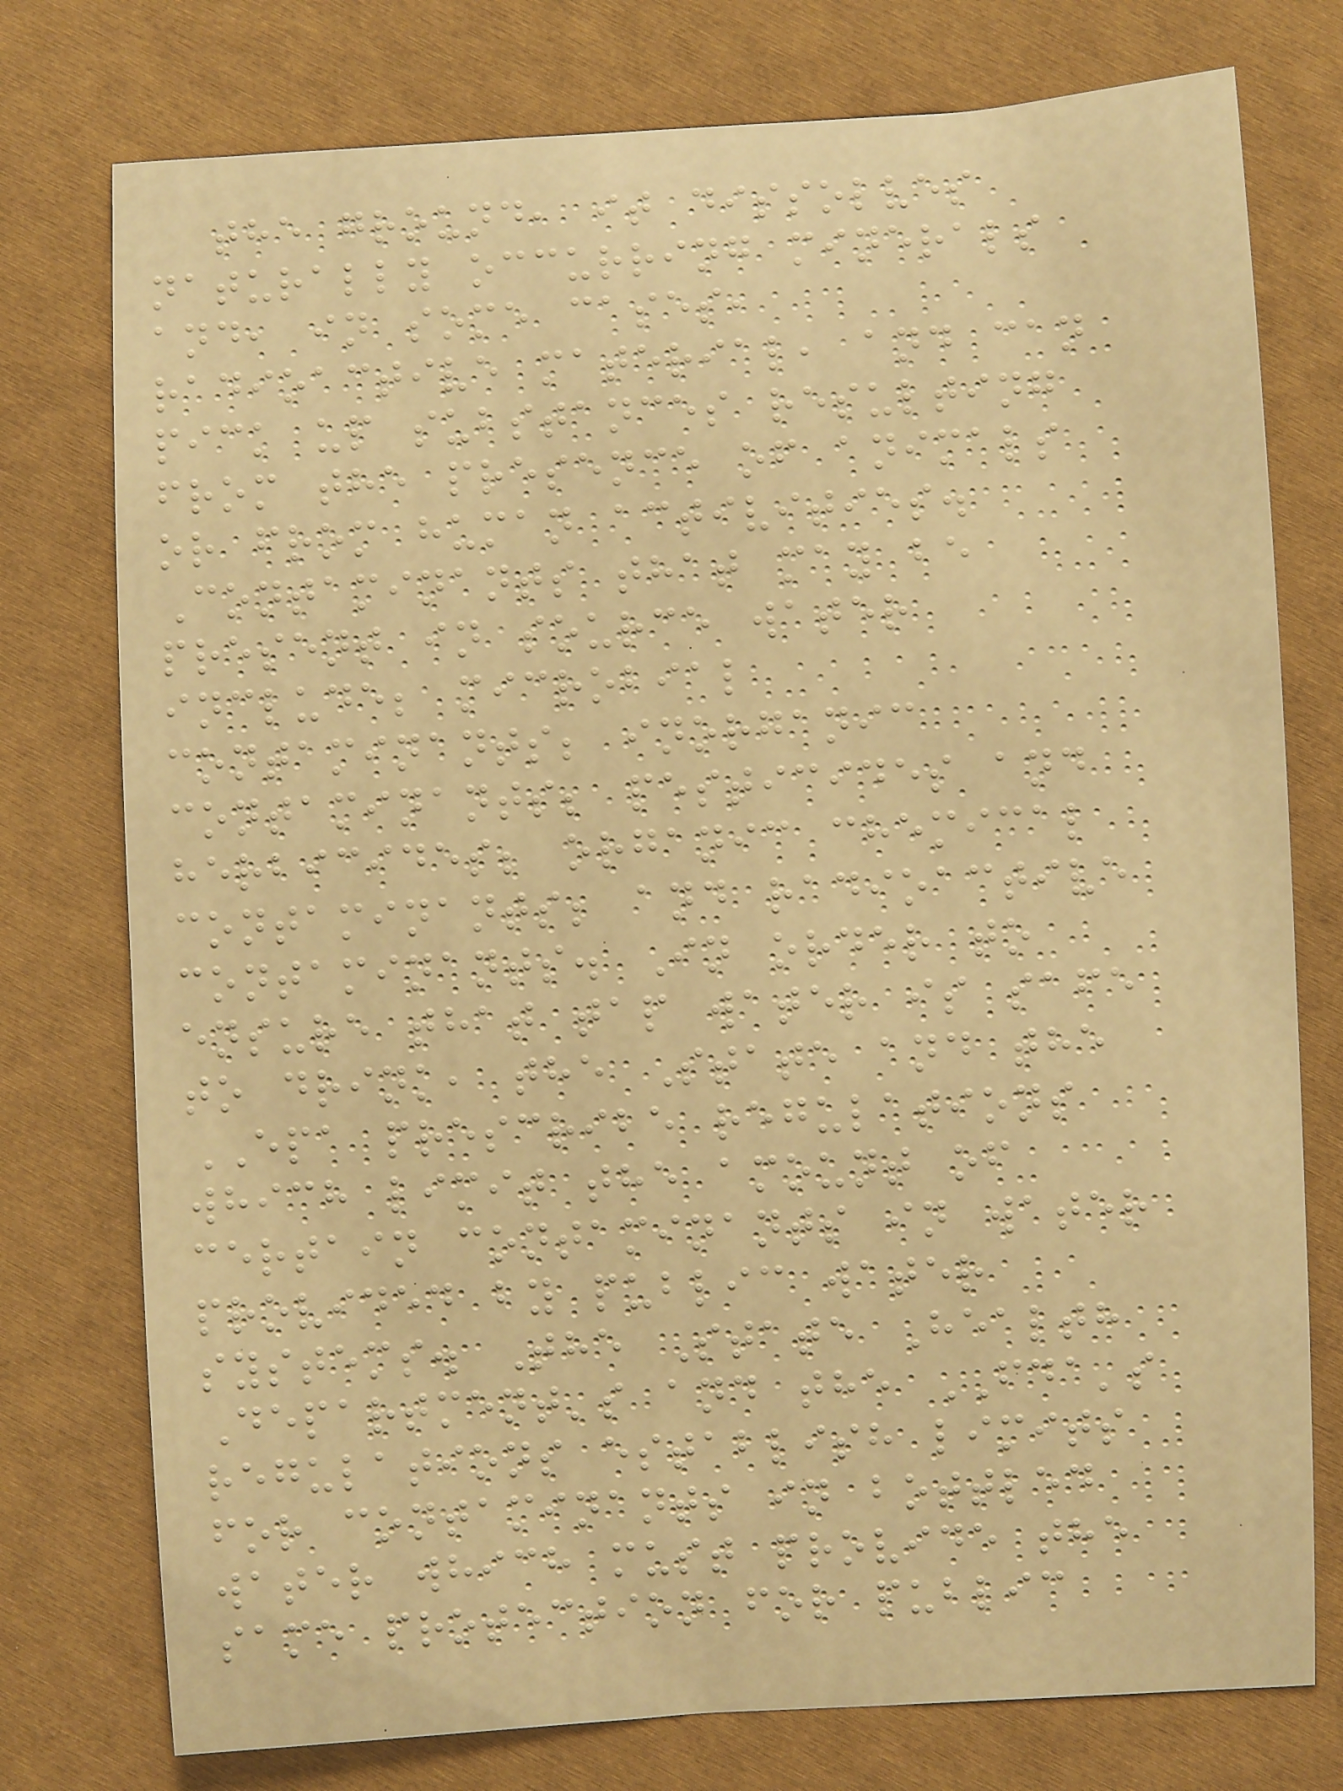the ground, it dissolves
naturally occurring minerals
and, in some cases,
radioactive material, and can
pick up substances resulting
from the presence of animals
or from human activities.
Contaminants that may be
present in source water
include; microbial
contaminants; inorganic
contaminants; pesticides and
herbicides; organic chemical
contaminants; and radioactive
contaminants. In order to
ensure that tap water is safe
to drink, the State and the
EPA prescribe regulations
which limit the amount of
certain contaminants in water
provided by public water
systems. The State Health
Department's and the FDA's
regulations establish limits
for contaminants in bottled
water which must provide the
same protection for public
